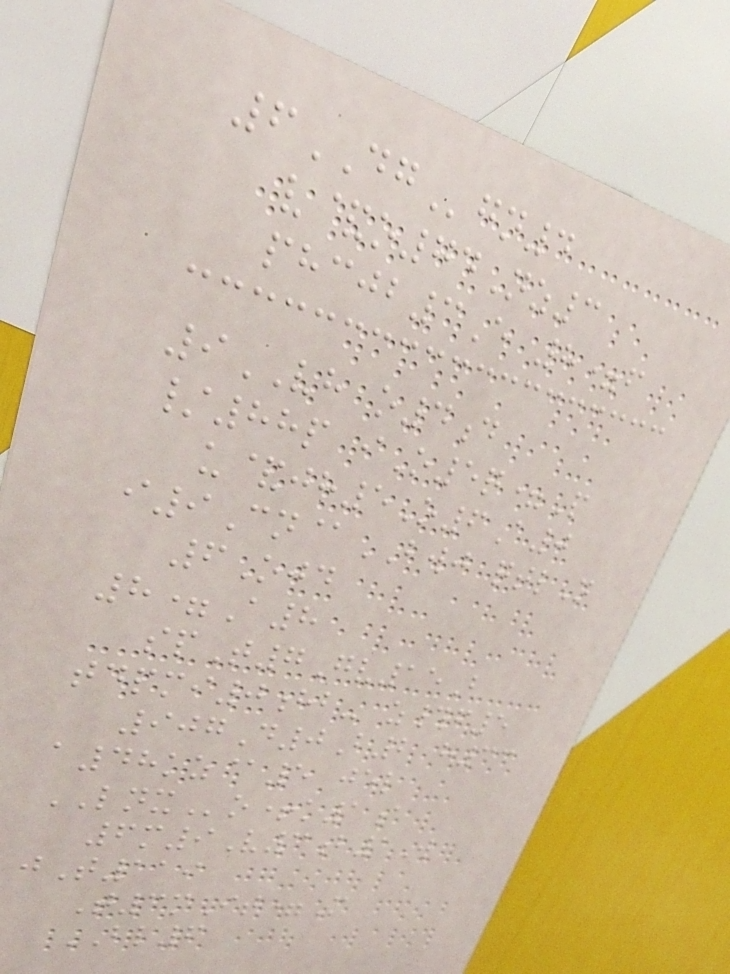6DGgn4
v&o74Nz3
phcjb3E 8=f
9VH o4d
/88p iO5q=P
u&jh5O6A0
i9Cn@BWJ qtlN
6Ojd
8=A8
spT7Gv15B
tdpmi0hb- z#f5
907D0B2 h33
a48kz@5 jel
LNXo+k1a
6m9V3b1W
jT119
T3mIt=M
BL6
